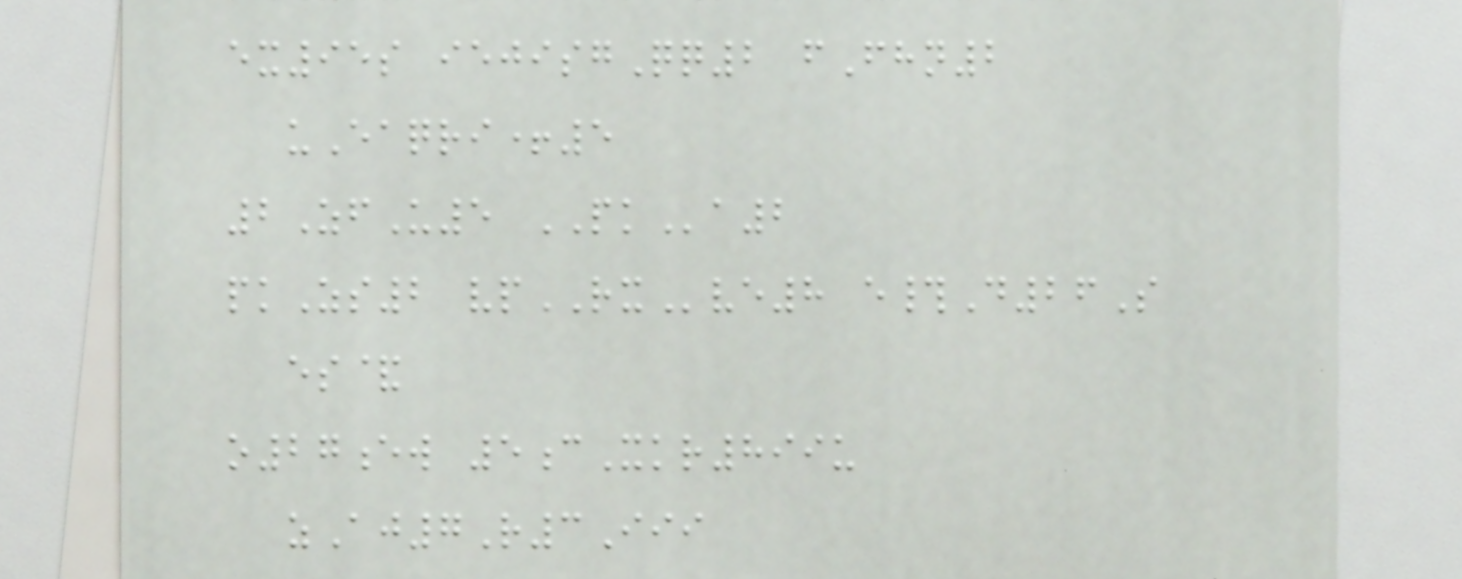ex95s iejisgQq2 fFhn2
uEaqri+5
2ZfU5 PKa2
pkZs2 vpRXve8 e#D26S
es&
o27ew 5cXkr899u
zAj7R3Iii
